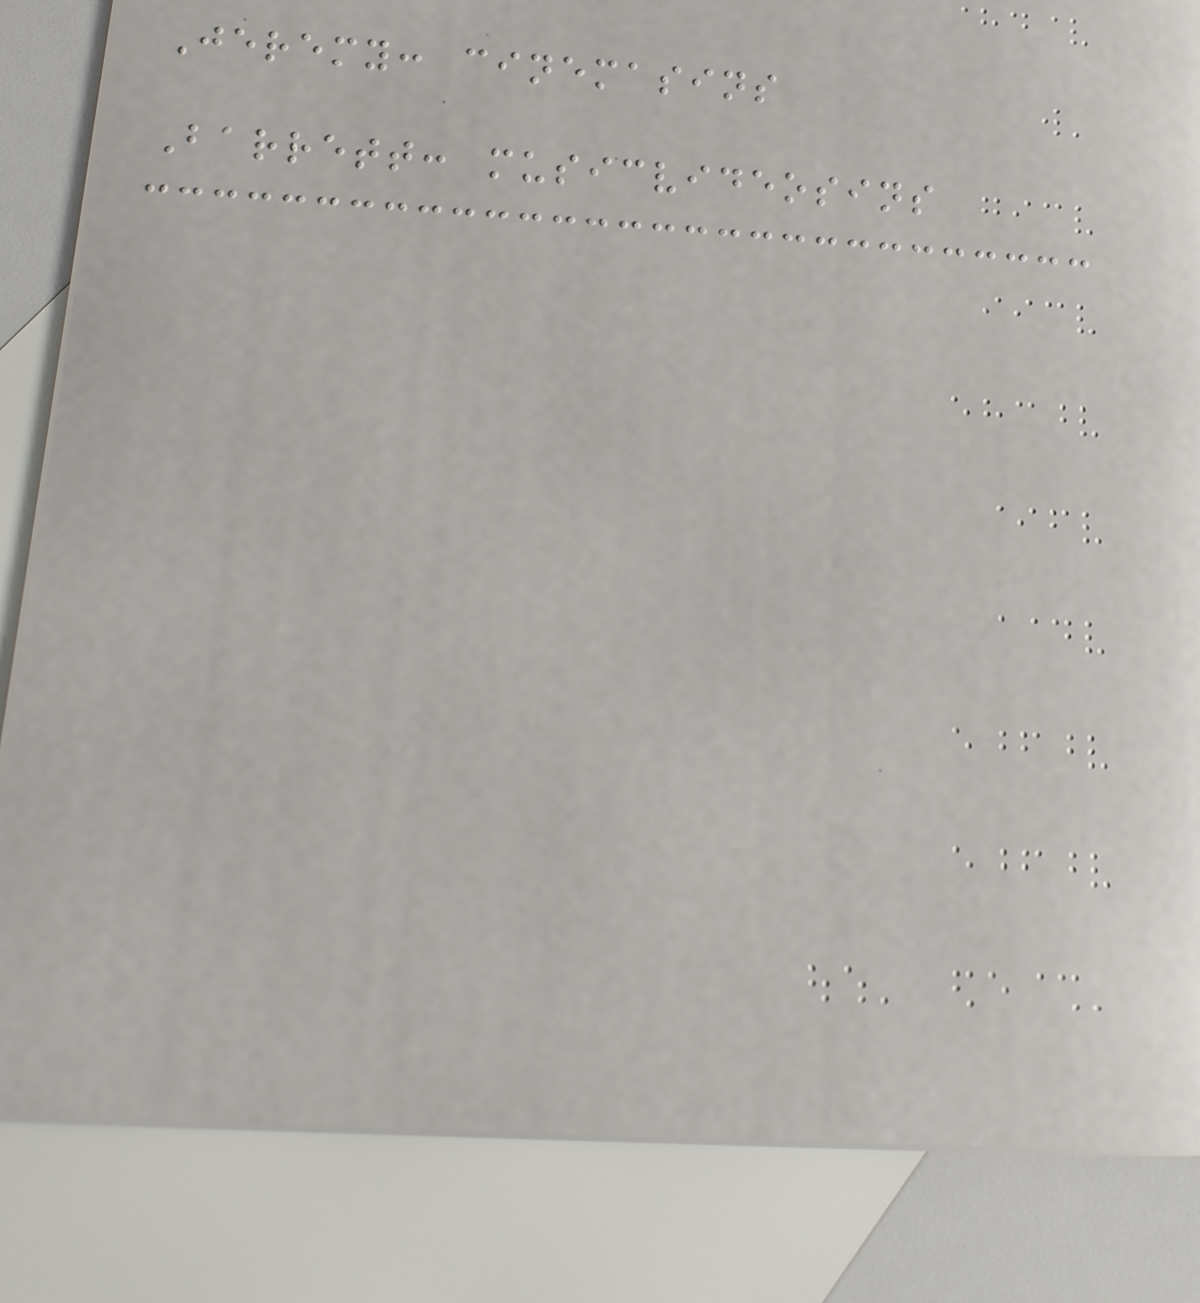Jeremy: cinemasins
Barrett: musicvideosins
